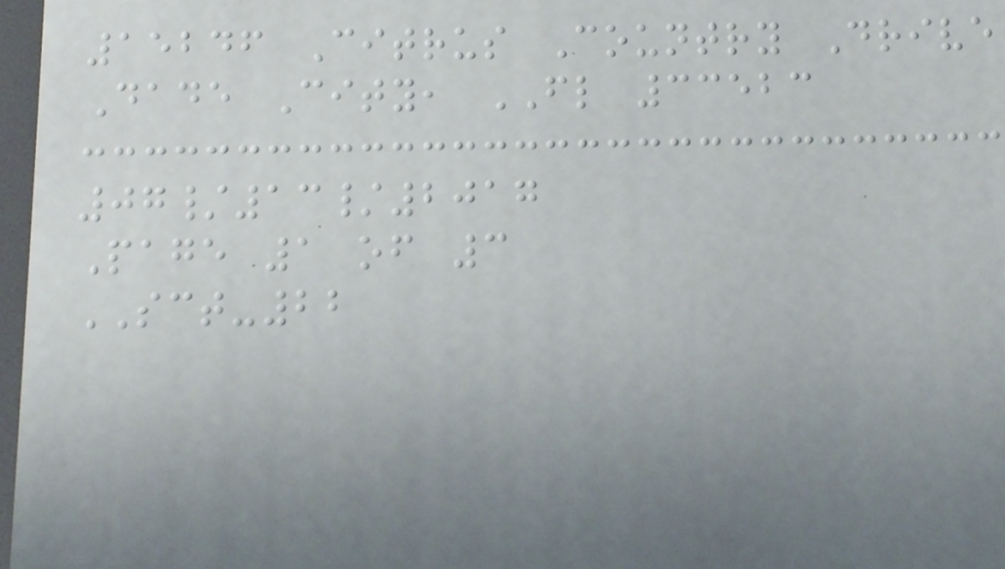15246 Citrus Country Drive
Dade City, FL 33523
07/13/2017
Page 1 of 3
SCT-22
